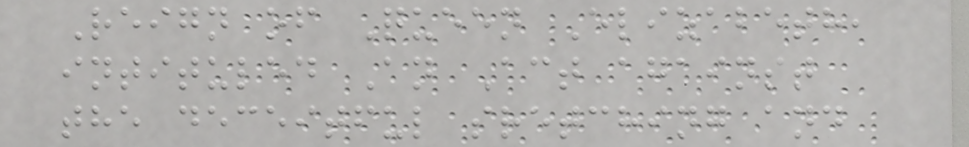Reign of Queen Elizabeth,
intituled An Act against
the deceitful sretching and
